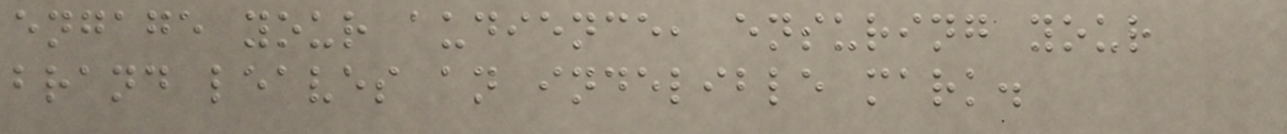engage your audience, ensuring your
brand leaves an indelible mark.
